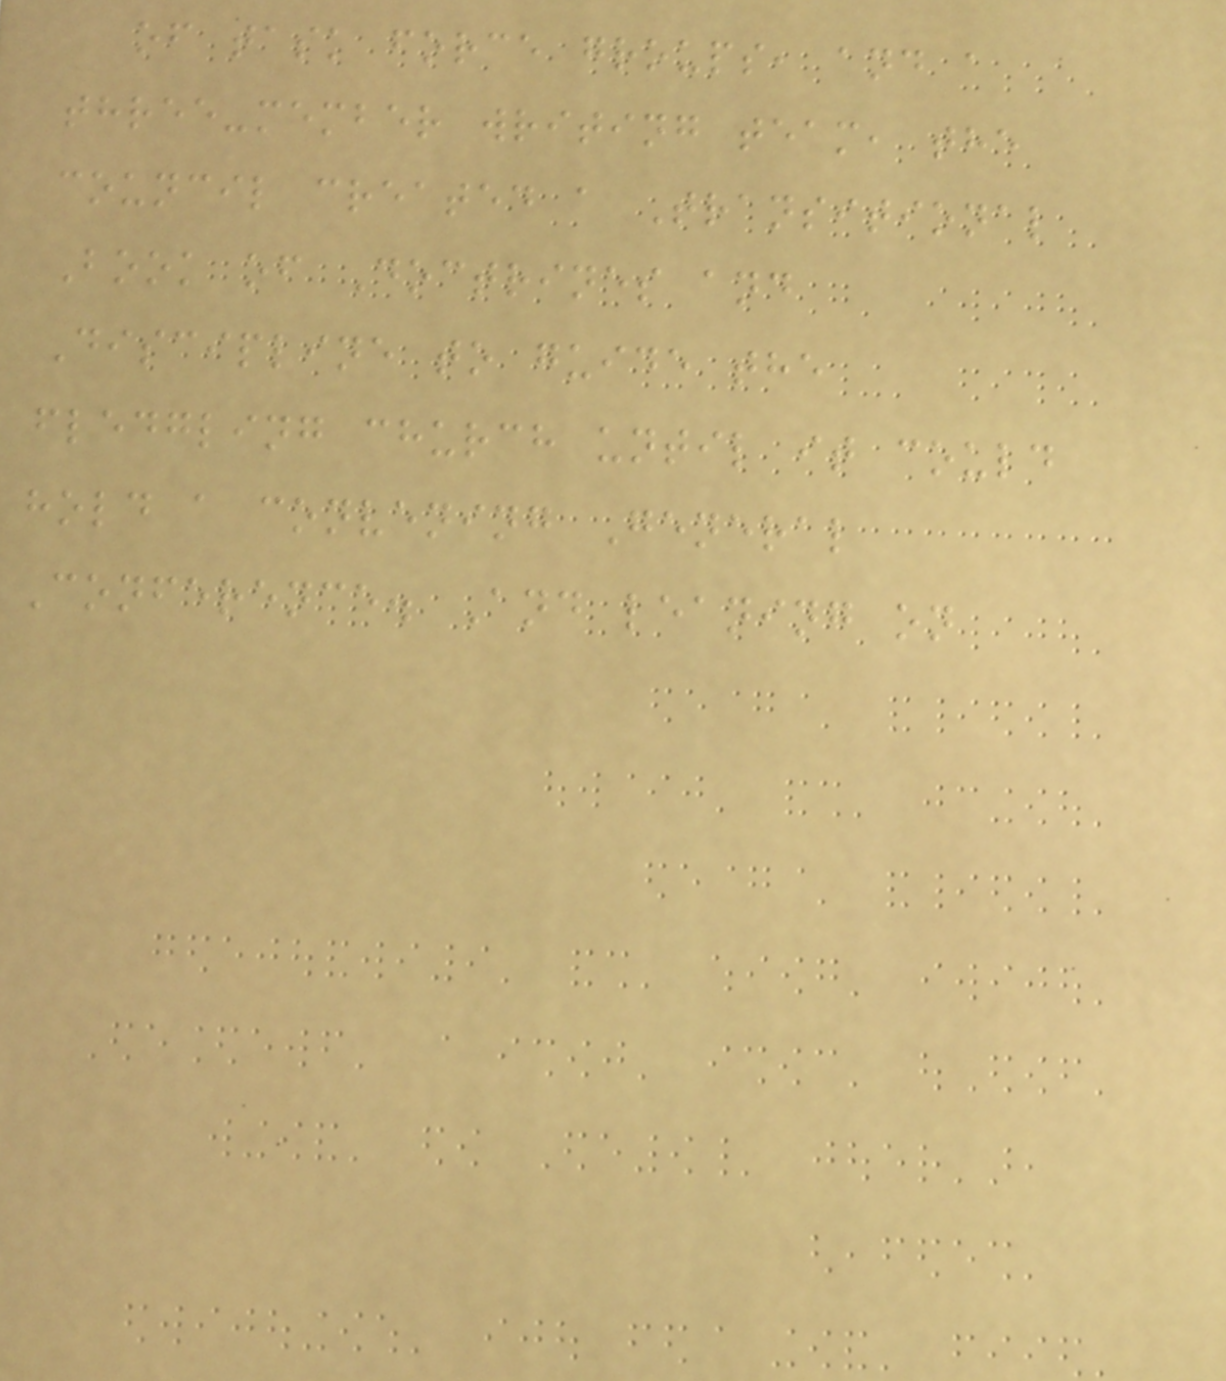of task force groups, and a
three-member writing team, the
council created a Transitional
Book of Doctrines and
Discipline to guide the
fledgling church until it could
hold a convening General
Conference. And leaning on
